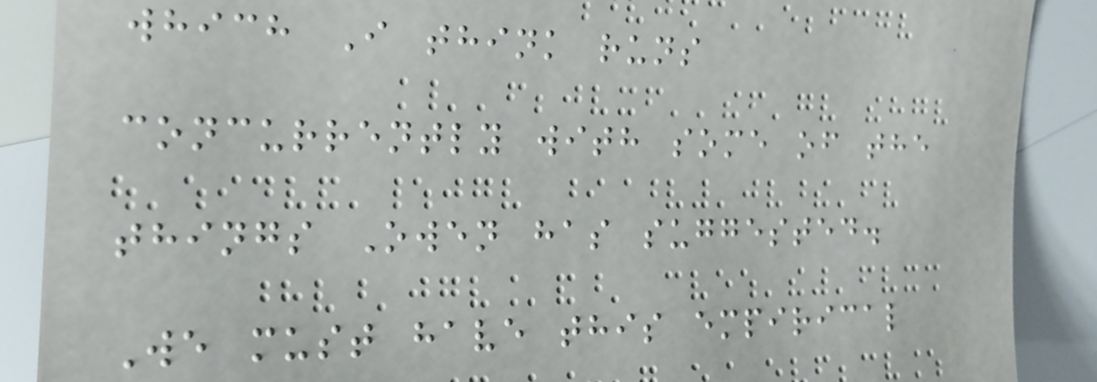which I think runs
concurrently with some of the
things Owen has suggested.
We must have this empirical
